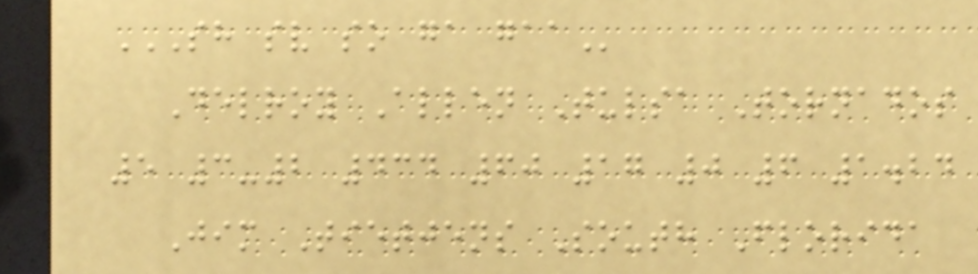SH SV SO GA GAA
Delroy Allen Tulsa Tornados
5 3-2 434 60 17 0 6 1.24
Jim Tietjens South Florida
